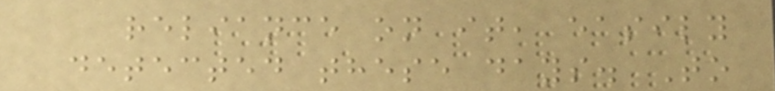reliance on it, easily
detected these days. To
